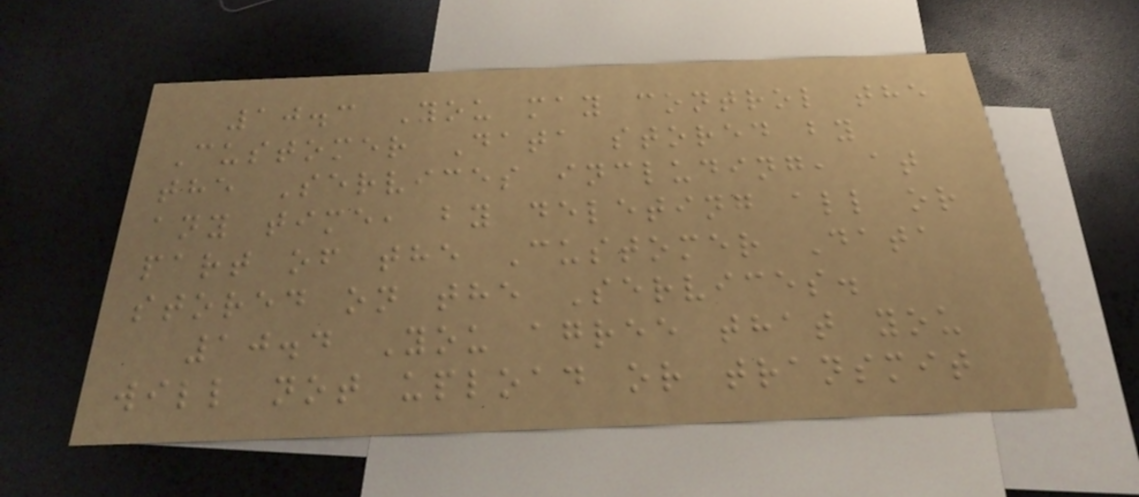10.3 You may control the
Customer Data stored by
the Services including, at
any time, by deleting all or
part of the Customer Data
stored on the Services.
10.4 You agree that you
will not upload or transmit
